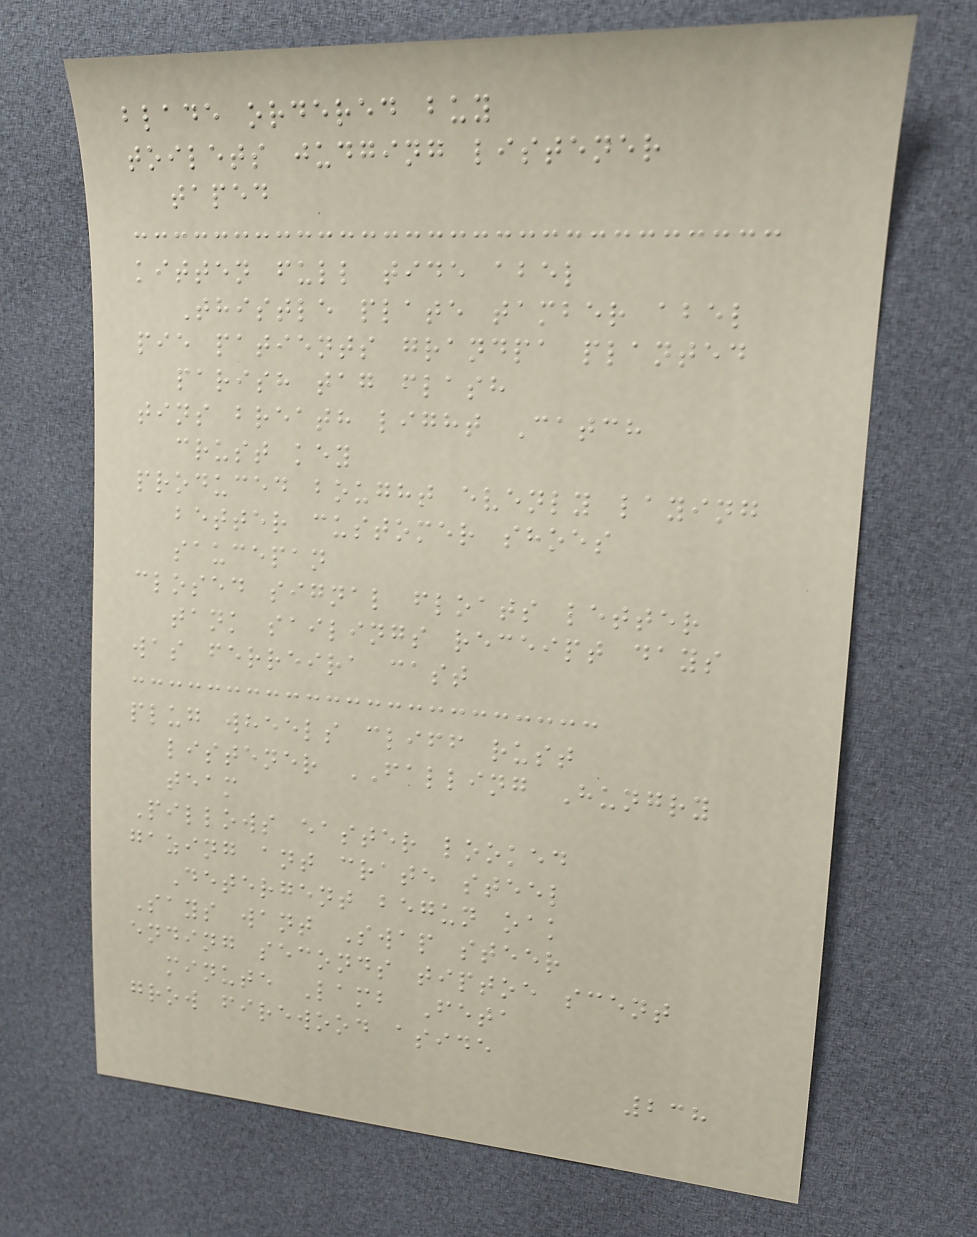blade ordered buy
toilets judging listener
taped
kitten full tide abel
Thistle plate tamber abel
pie patients grandpa planted
parish tag flash
tins breath light Catch
crust key
produced bought evenly laying
better customer shoes
saucepan
closed signal floats letter
tank sailings receipt days
was ferreira cast
plug wheels cliff rust
listener FALLING Hungry
team
Pillows easter looked
gazing ant crate steel
Detergent begun oak
Says want Swap steer
ending seconds tiptoe scent
minute Lamb Feta
grow firewood aside
238
